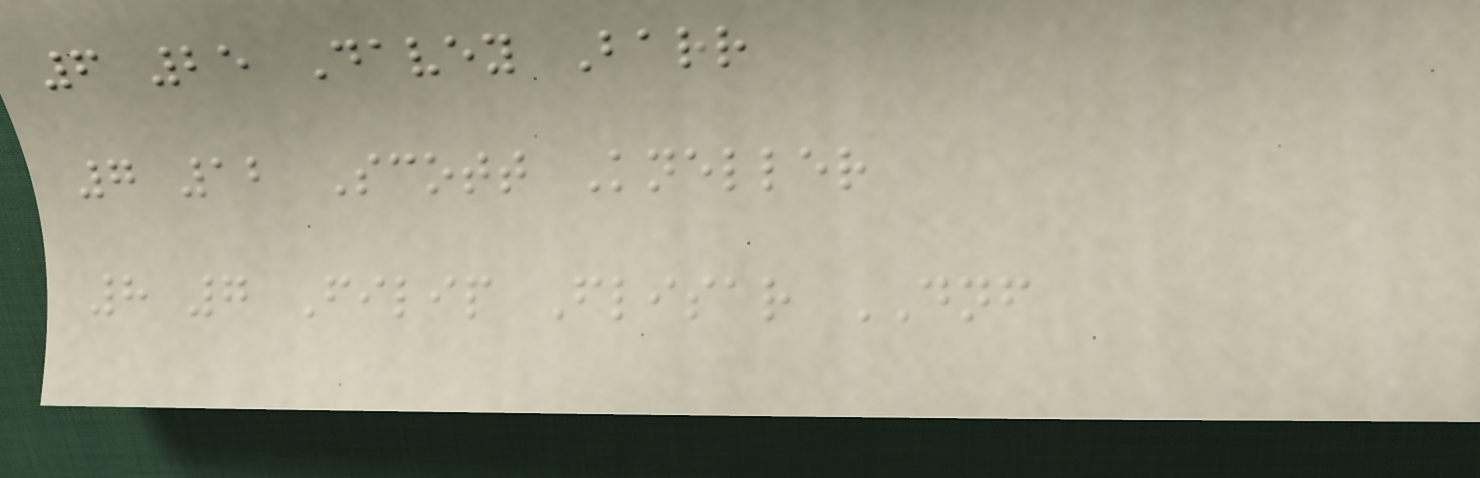6 25 Davey Barr
7 12 Scott Kneller
8 7 Filip Flisar DNF
